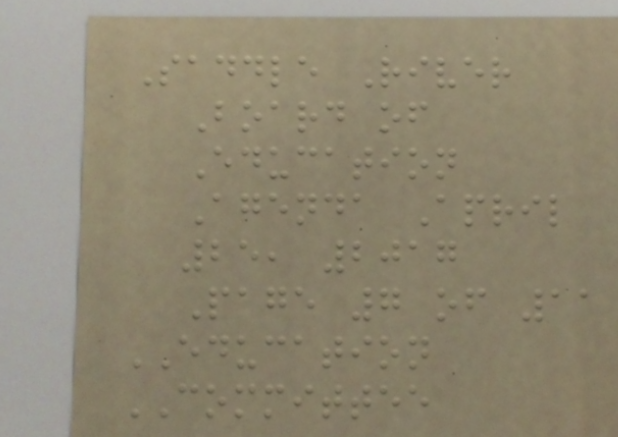Saddle River
Board of
Education
Agenda April
25, 2017
Page 7 of 11
EDUCATION
COMMITTEE
